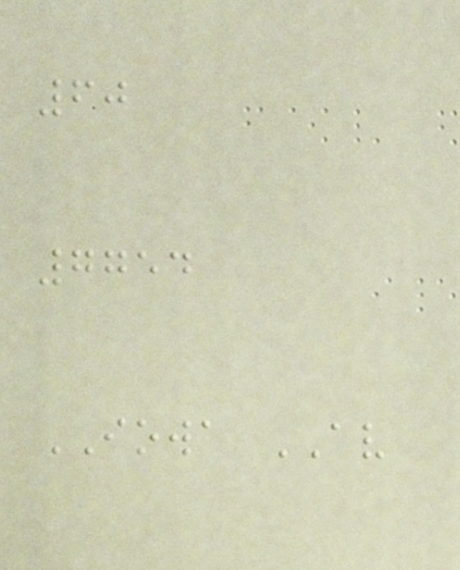60
7754
IOWA AV
